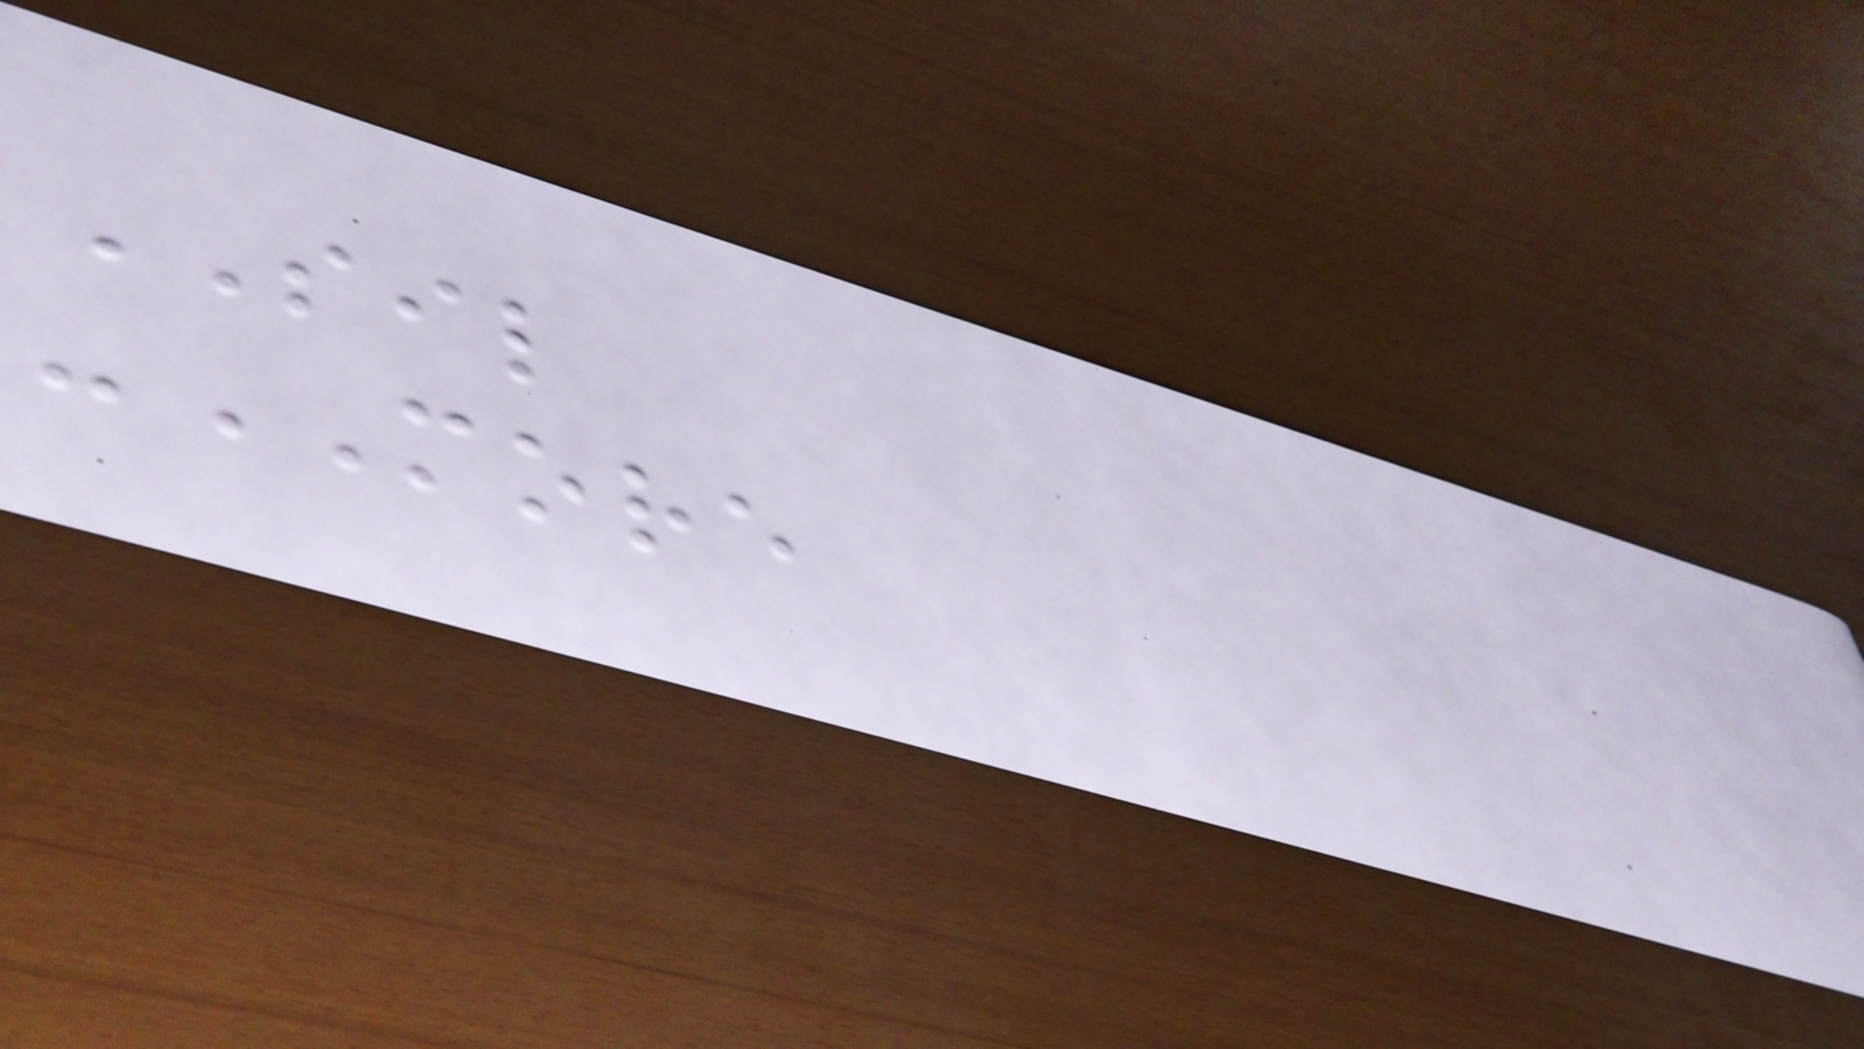SIL
-MORE
